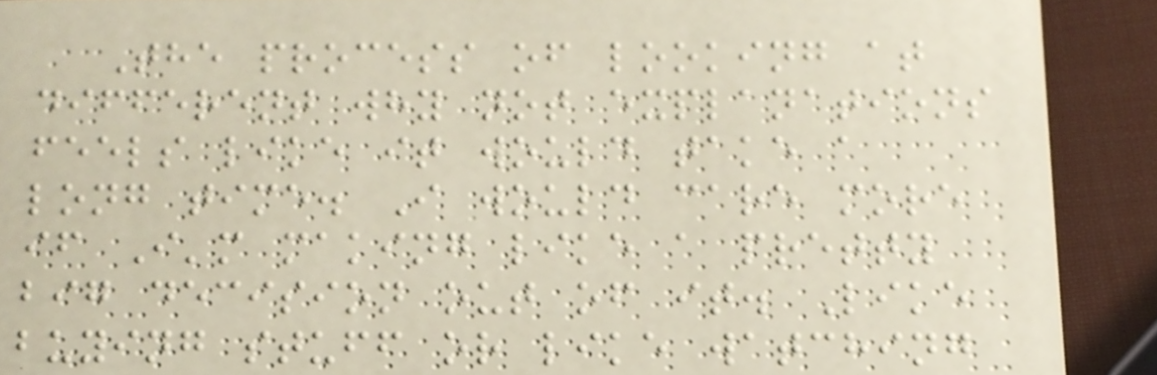The process of looking at
different why not explanations
feels like it would take a
long time. I would care more
if I'm making like a pretty
big decision out of it. Like
buying stuff or like watching
